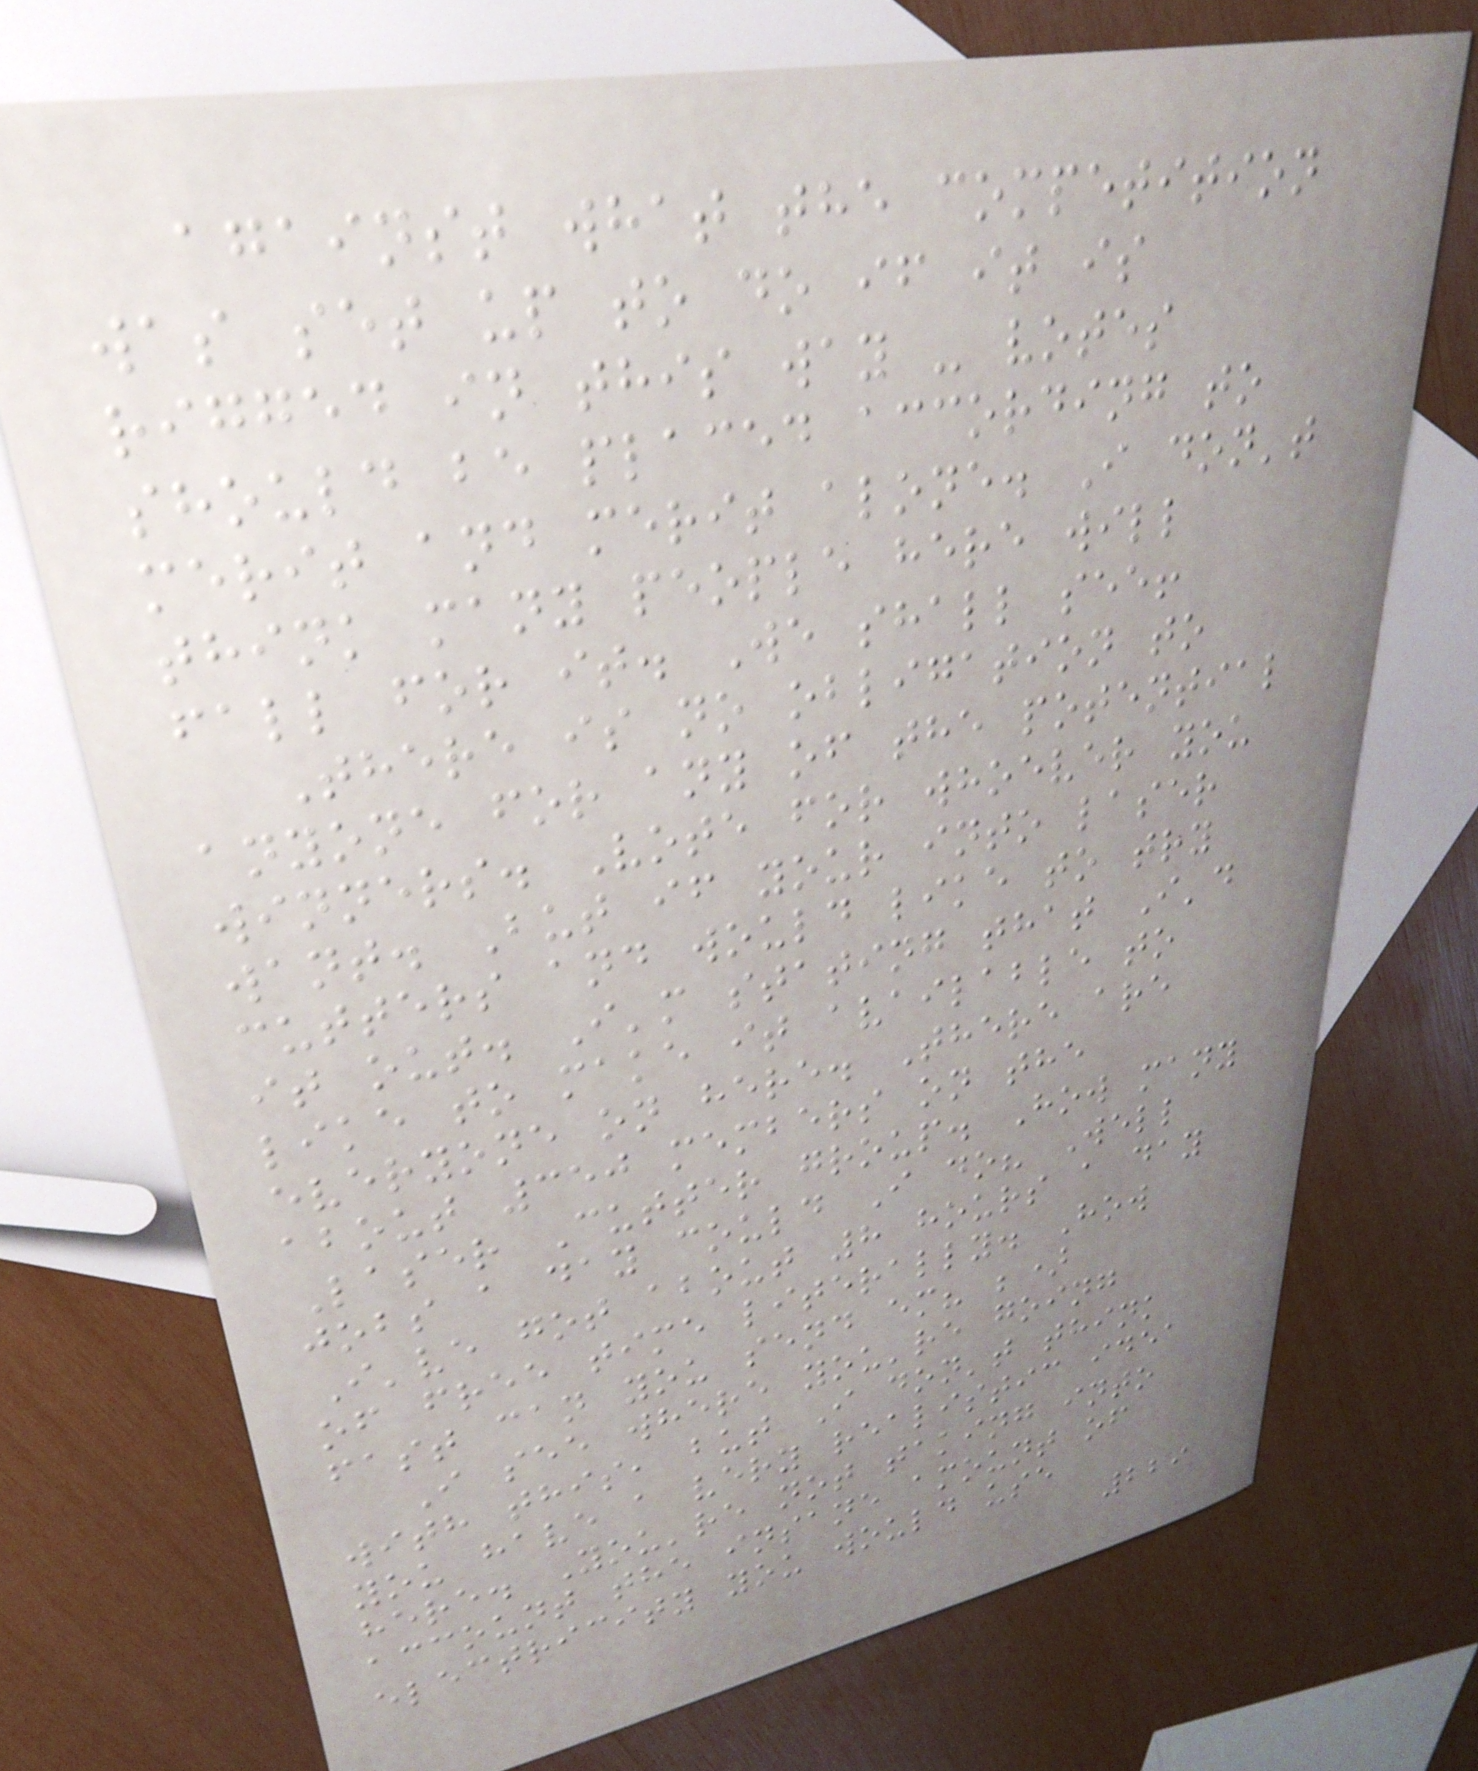against what the competition
was set up to do if it is
rigged in this way - votes
should be placed according to
merit and merit alone. I don't
think many people here will
fall for it. We shall see!
There is no obligation to
anyone for any of the potential
winners. Vote for whoever you
want. But if your into laser
cutters and would like to try
it out. I'm stating that I'd
like to make it available to
everyone on here. There are
about 350 members on the
Laser Cutter group. How many
jobs a day could I do? Well
I've got about 8 hours a day
of free time literally. How
fast can you send em? ;)
I see where you're going
with this, but I don't think
you have a very realistic idea
here. You're not taking into
account the insane amount of
electricity you would use
229
